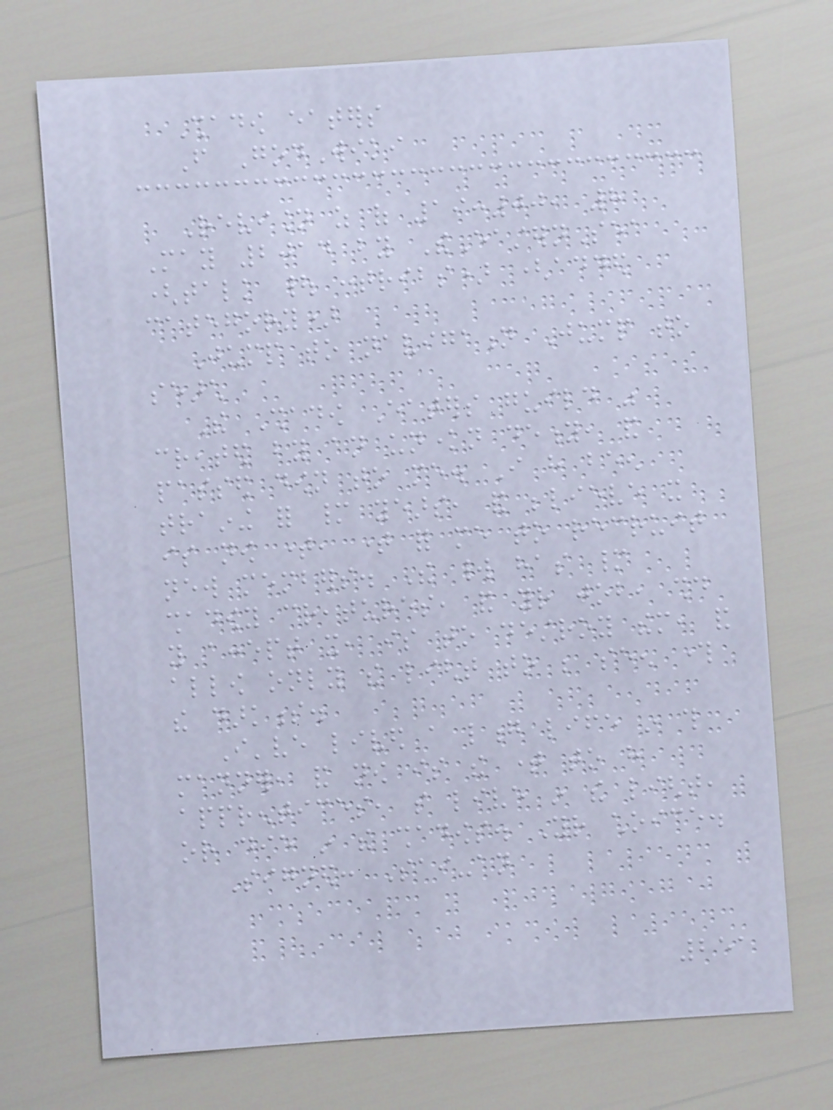Shadow eaters
From GodWiki
Revision as of 19:00, 8
May 2014 by TheEasternSea
(talk | contribs) (added
category)
Jump to navigation Jump to
search
The Shadow Eaters guild was
created by an unknown deity, and
passed down to me. I have been
training for many years, and believe it
is now time, time for me to recruit
new members. The world has many
shadowy creatures, and your job, should
you accept it, is to destroy them, and
allow only the light to be seen through
the darkness.
I've lived a long life in this
manner, and now is the time to have
apprentices, so live in the light,
or die in the shadows. Your choice.
Signed: Sai-an
251
